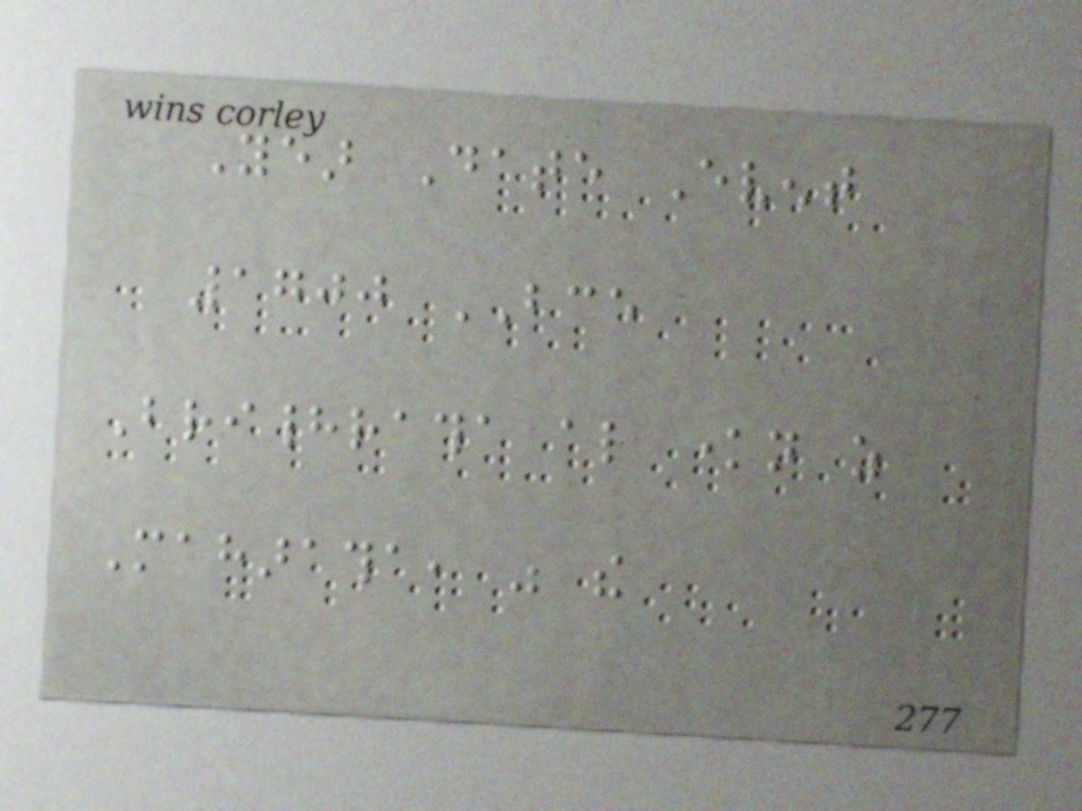Year Date Event
1700 BCE
Brihadratha also known as
Maharatha, was the
